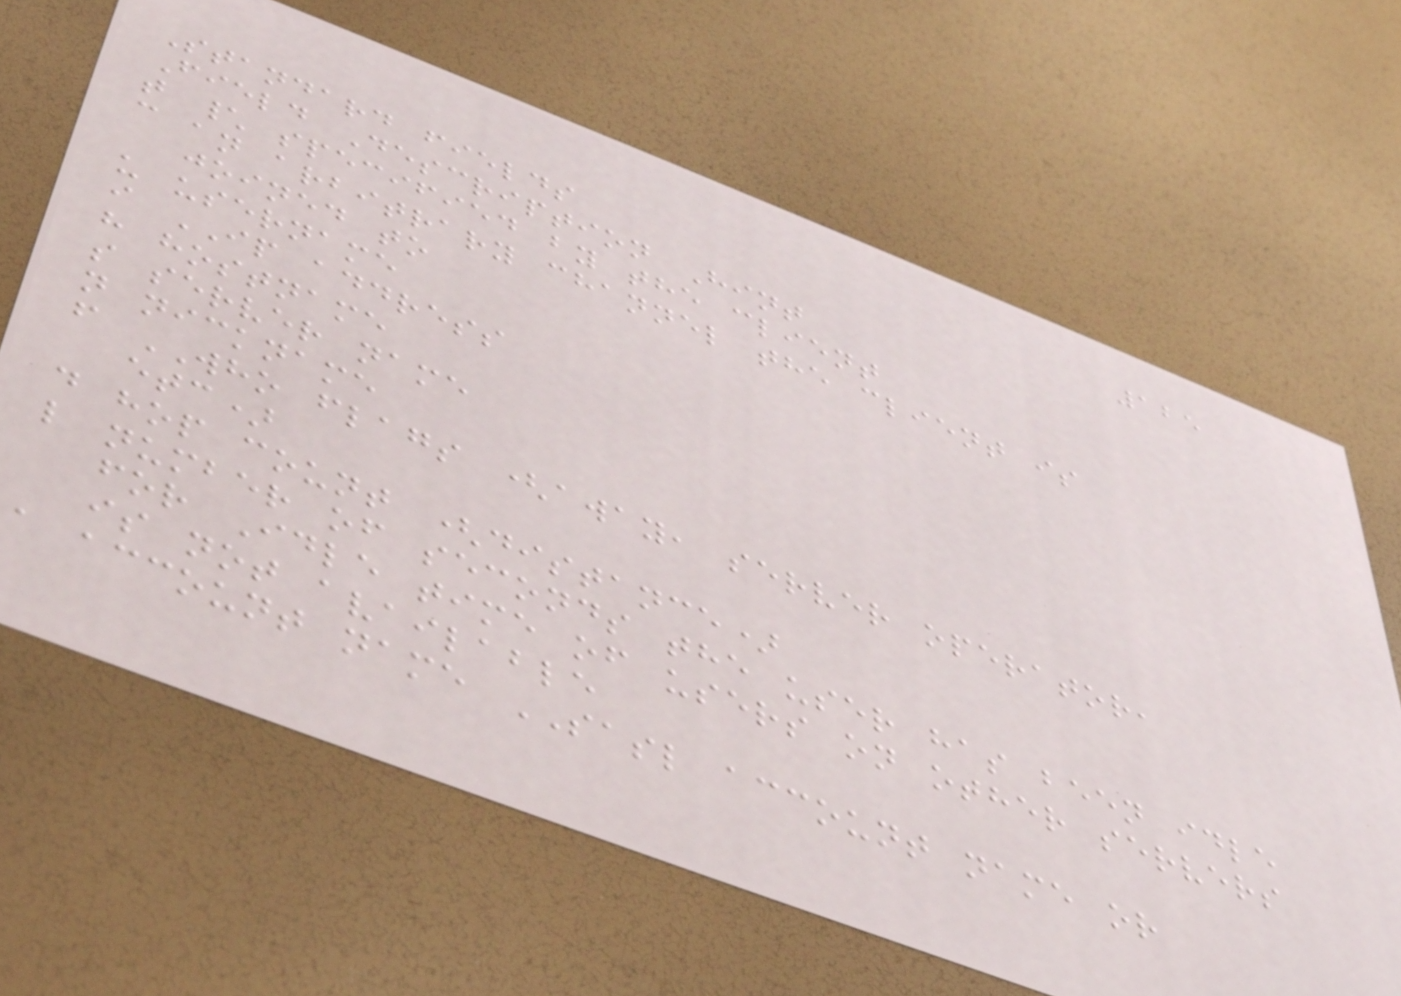125
Standard fields
Field Description Hint
t \ specified by the client
c an arbitrary channel the client is
joined to
u username
i IP address
h hostname
s server name
n nickname
f WHO flags (away, server operator,
etc)
d hop count (distance)
l number of seconds the user has been idle
for Idle time of users on other servers
is not available
a account name SASL account name or
